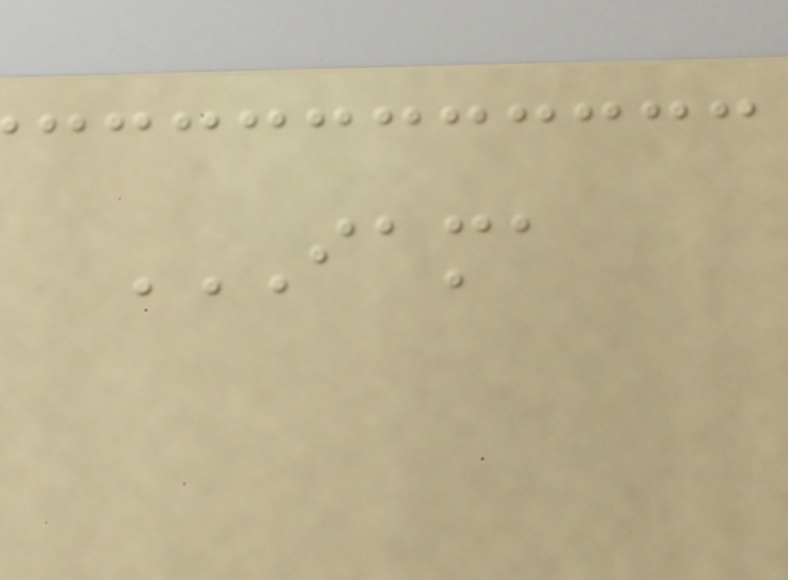IAMA
